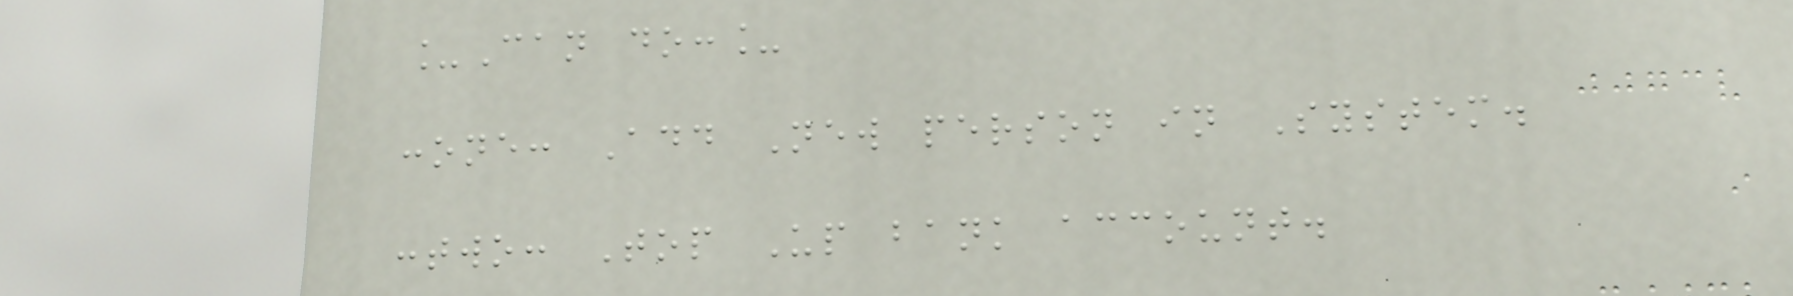_Can do:_
:one: Add New person in System.
:two: Top Up bank account.
